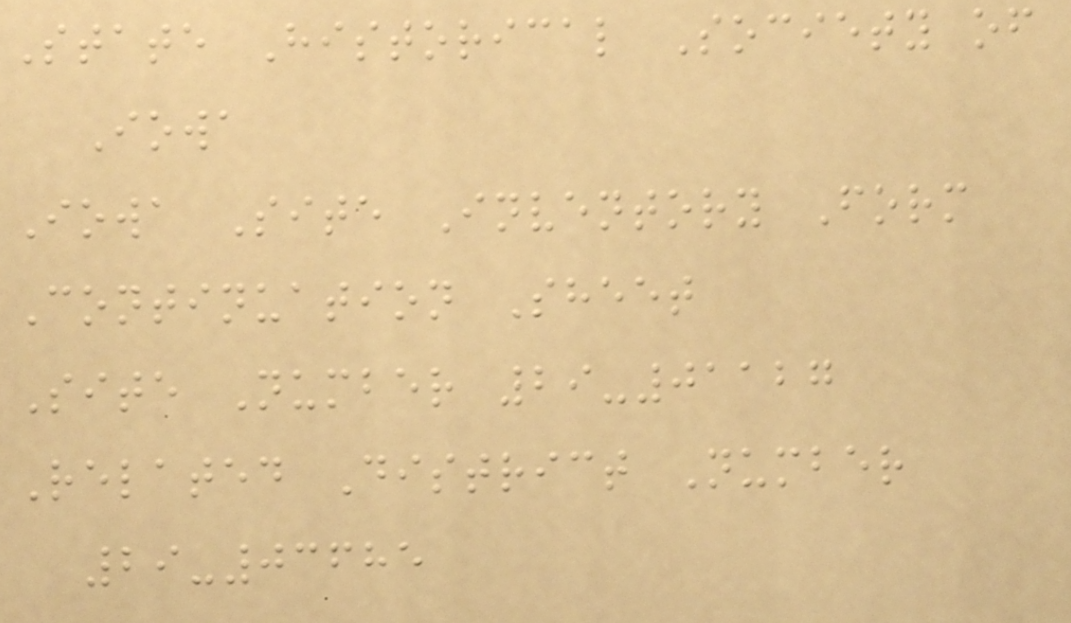State Historical Society of
Iowa
Iowa Site Inventory Form
Continuation Sheet
Site Number 29-01127
Related District Number
29-03685
